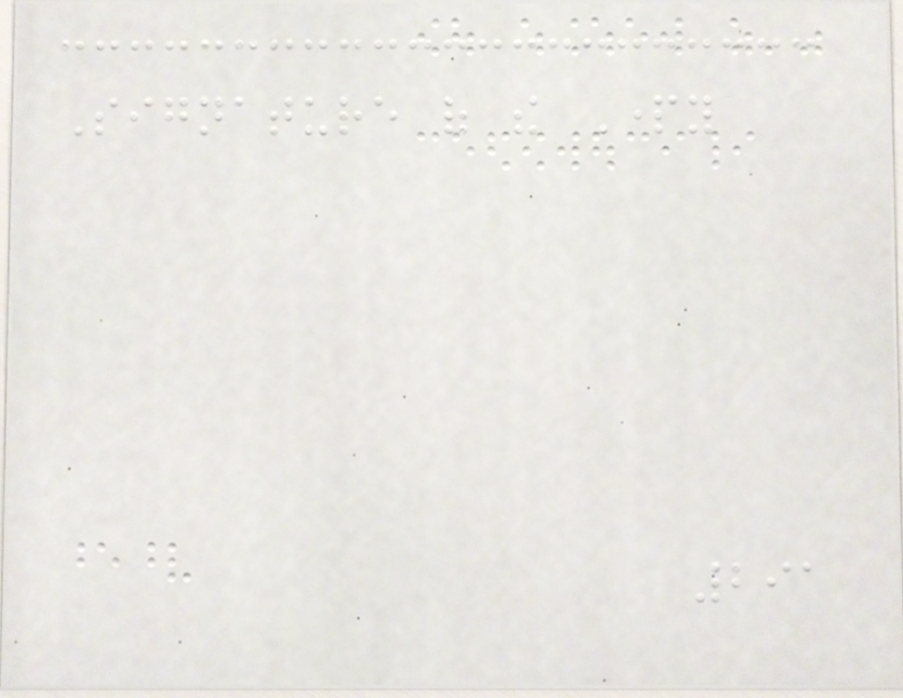Signature of the Party
291
